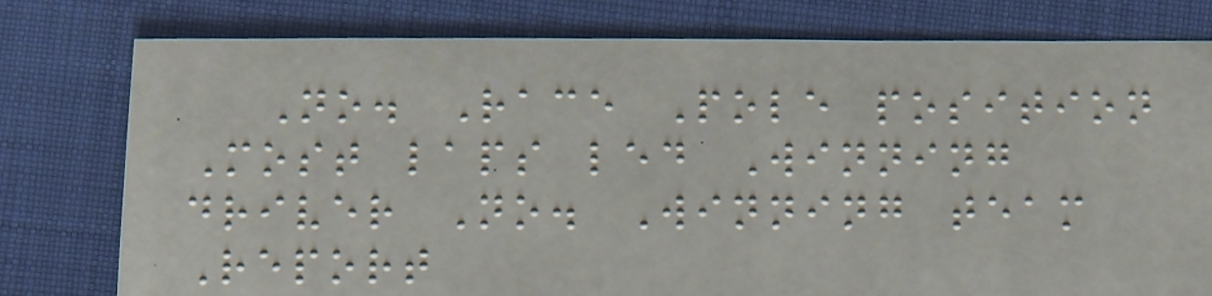No. Race Pole position
Most laps led Winning
driver No. Winning team
Report
